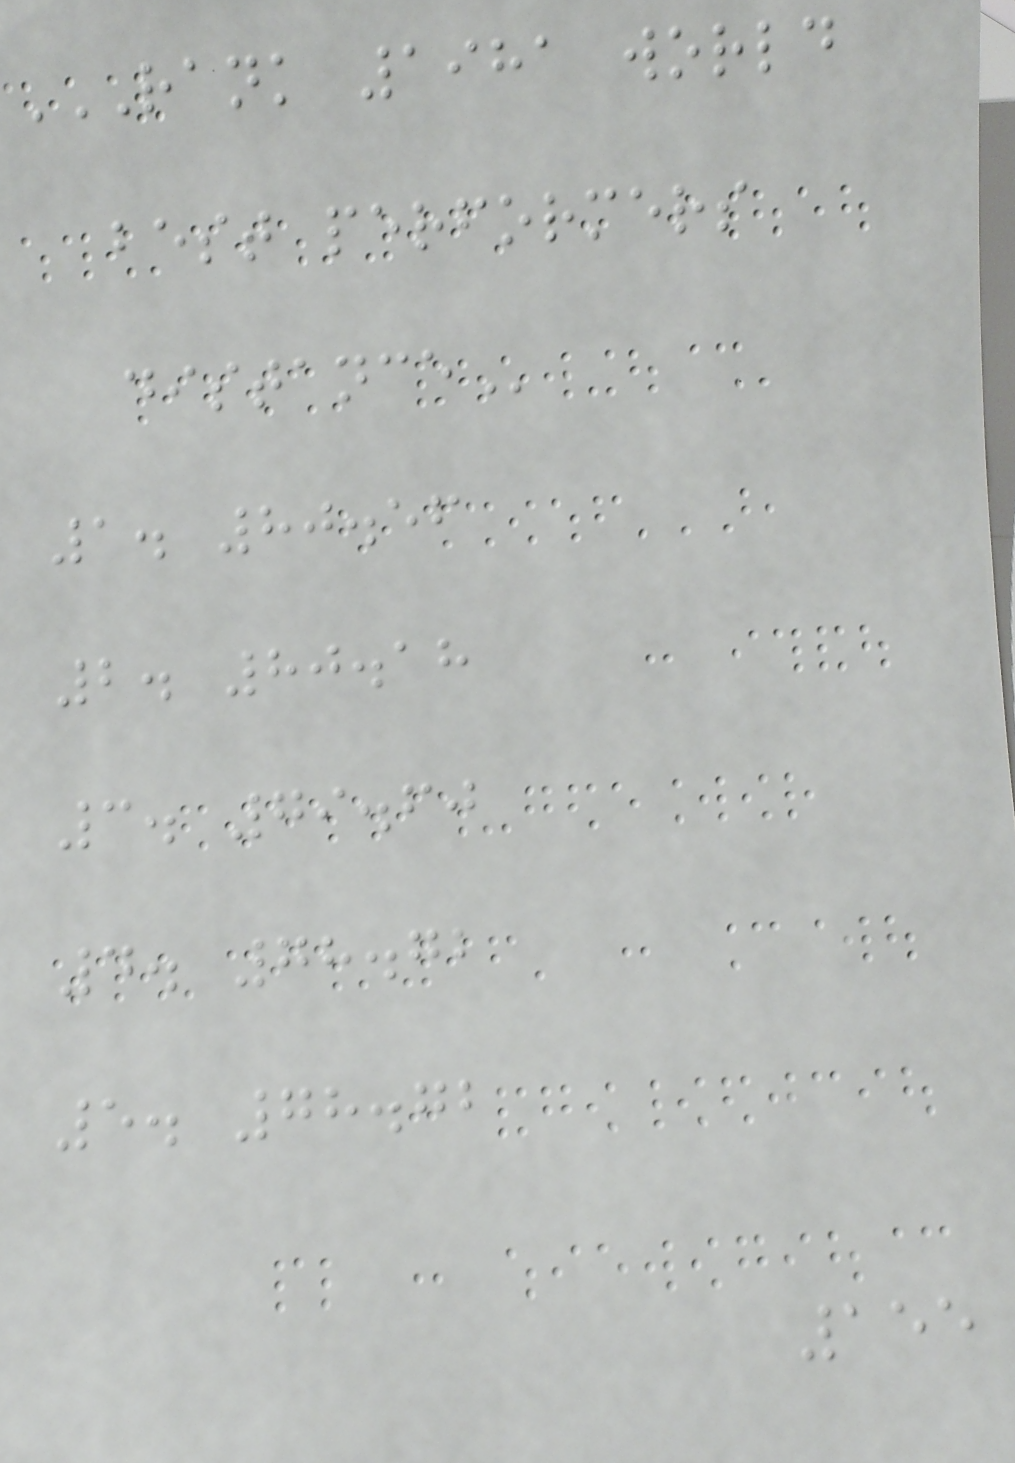RANK 1981 WORLD
BEST PERFORMERS
DISTANCE
1. 80.56
2. 80.18
3. 79.60
4. 78.72
5. 78.72
155
